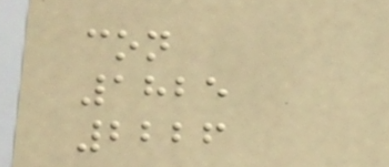con
1825
2226
